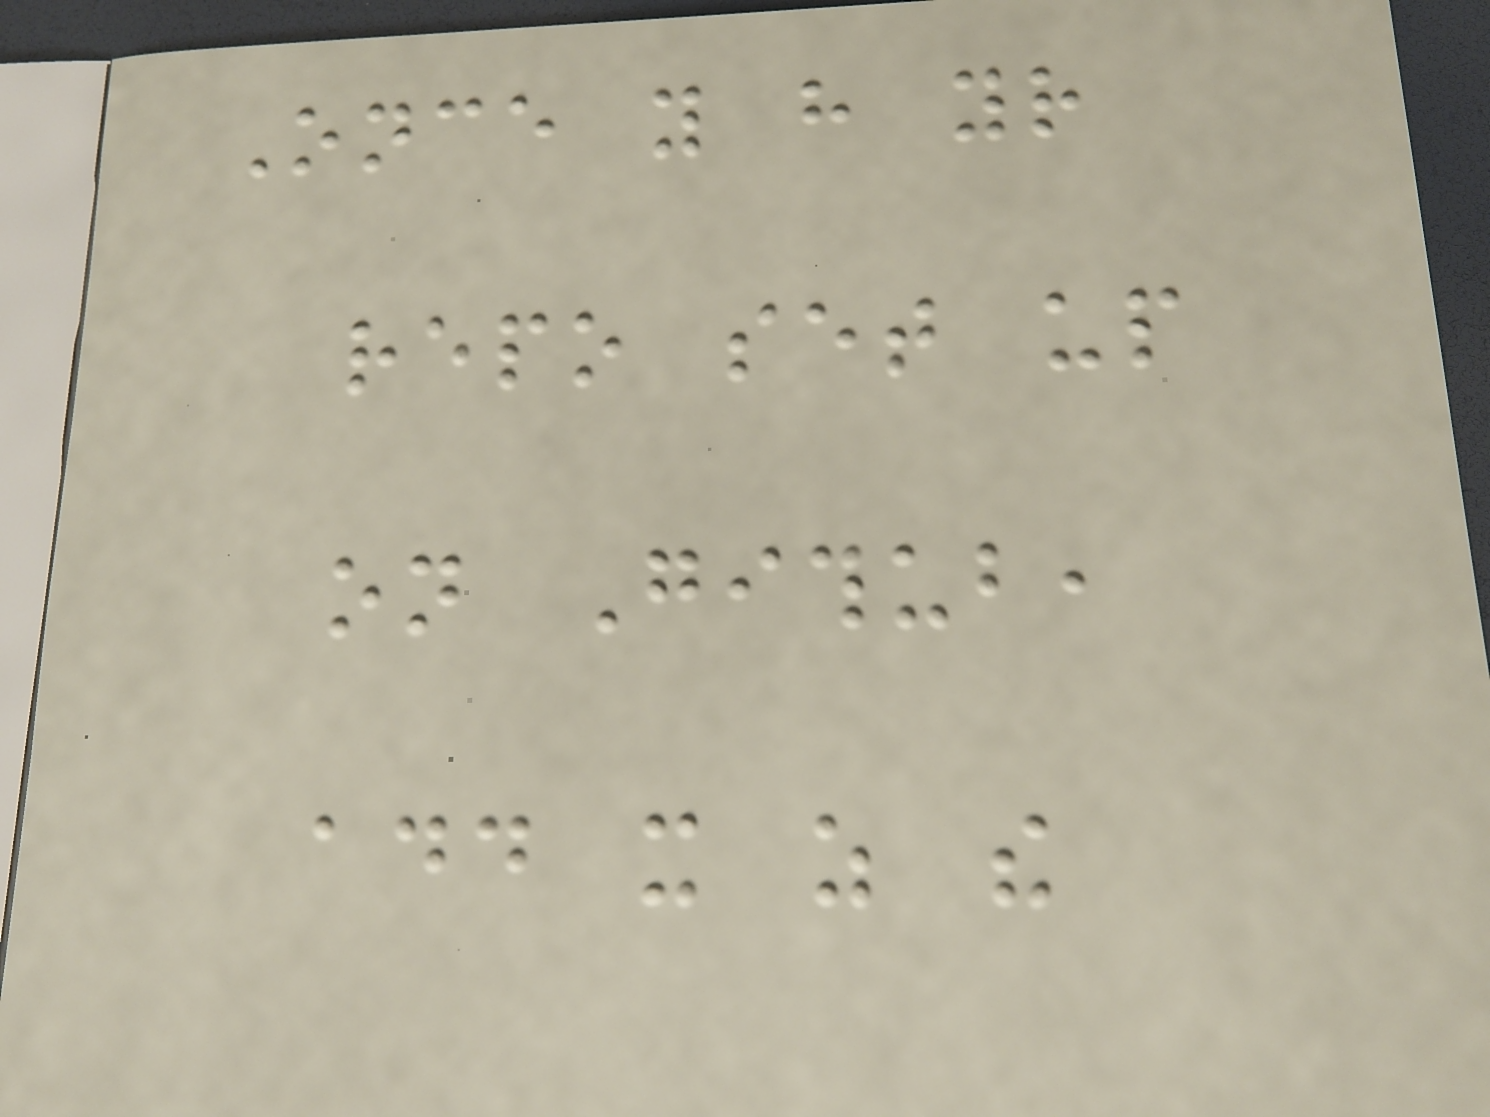Once you have your
repo set up
on Github,
add it as the
